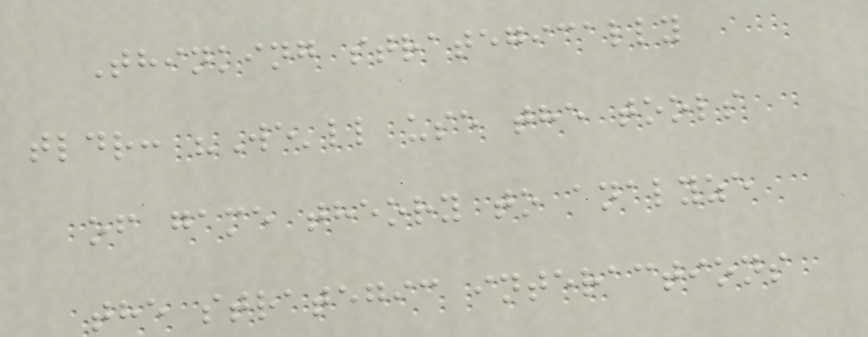Thinking strategically
tldr: "We'll use the tools
of game theory to analyze
the strategic interactions
